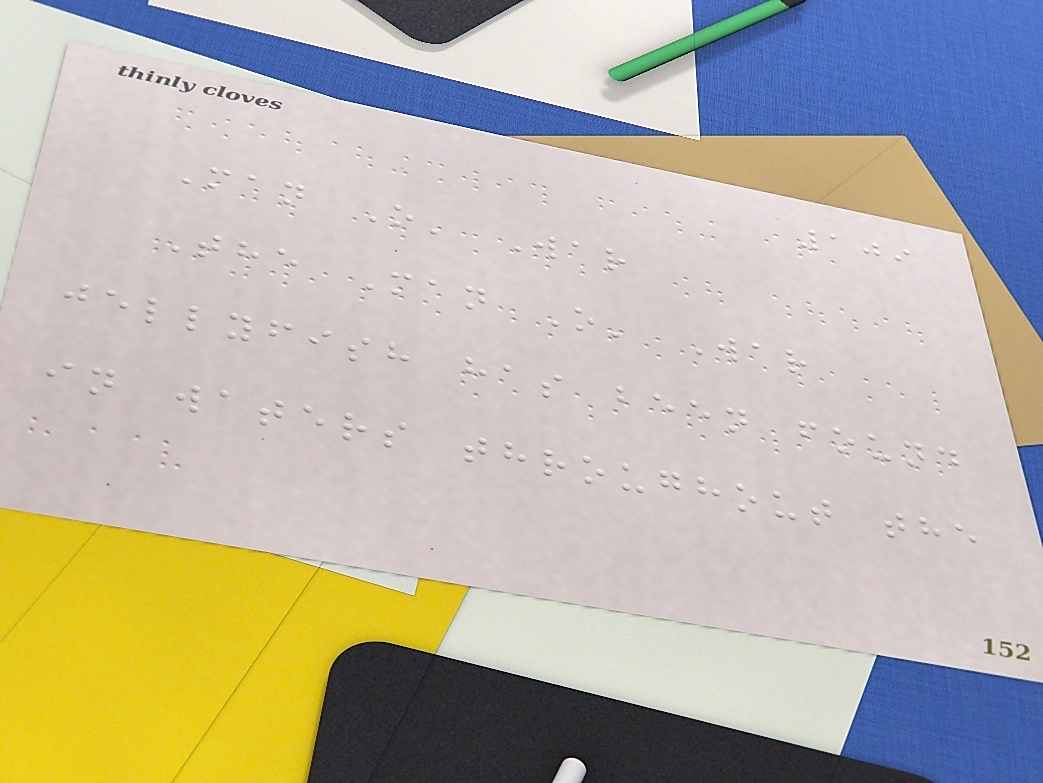109
Man O' War
The Man O' War
jellyfish has been found
in waters throughout the
